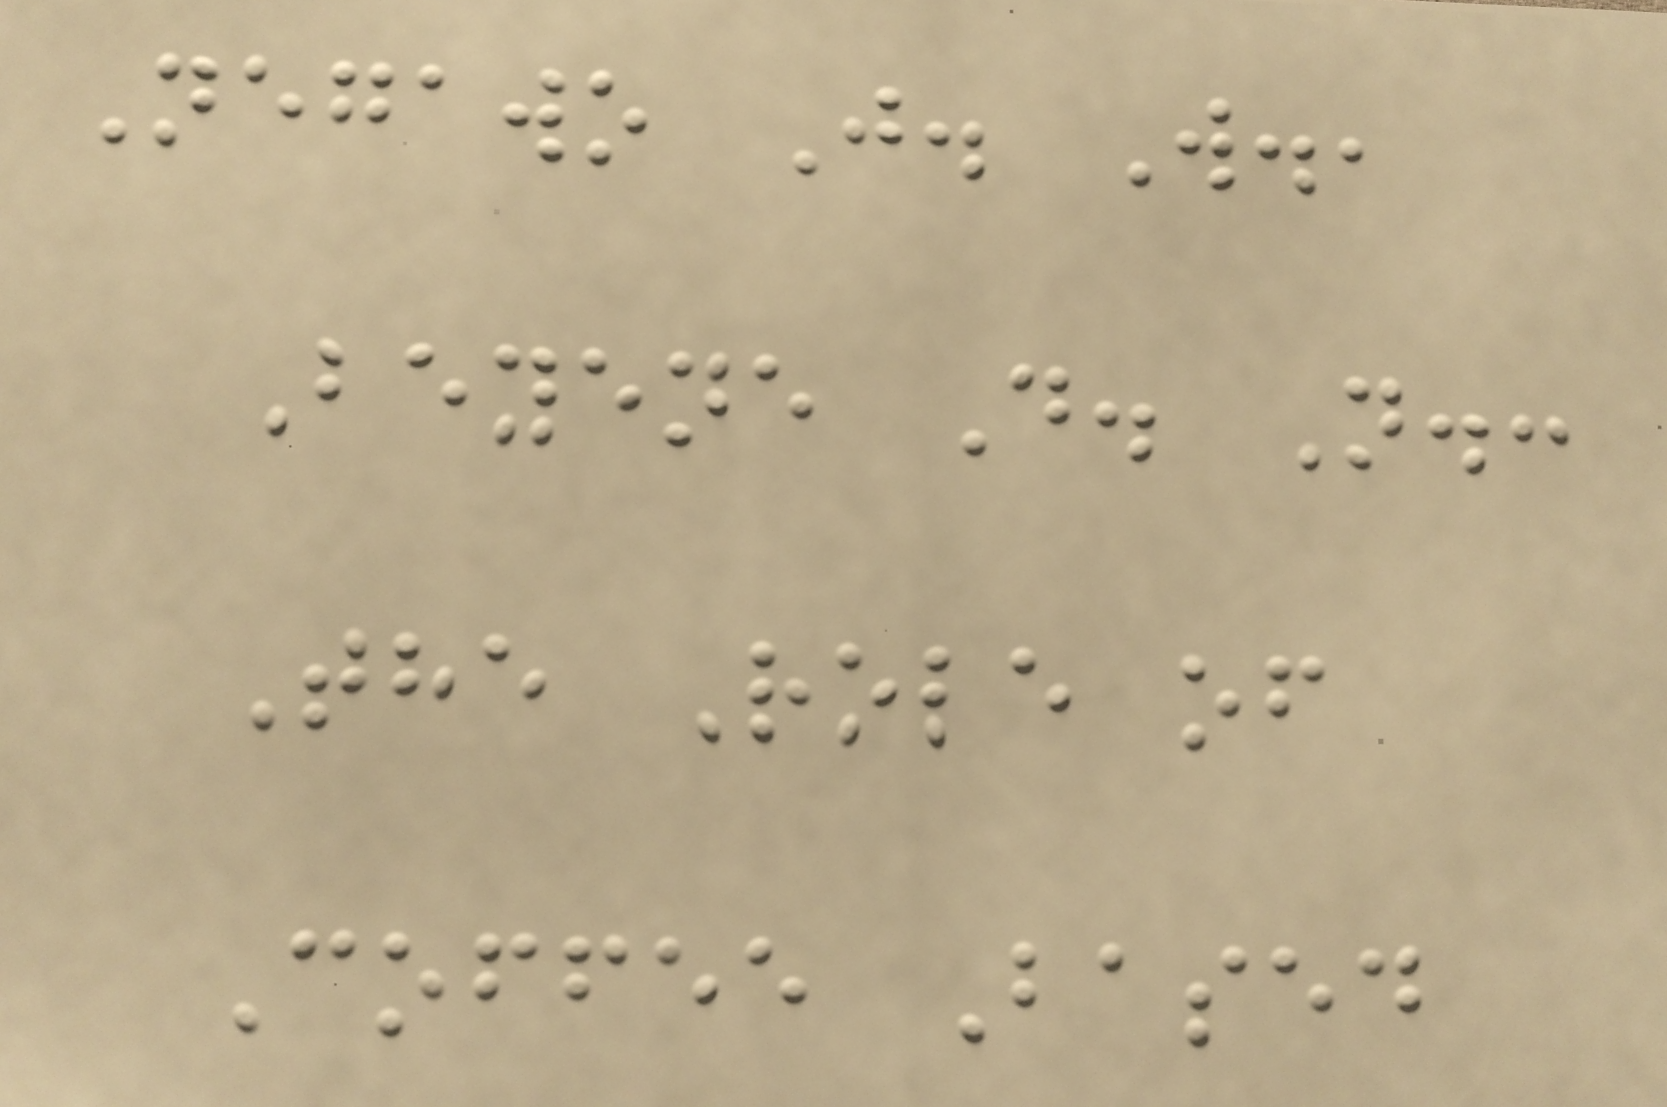Negawo J. W.,
Beyene D. N.:
The Role of
Coffee Based
